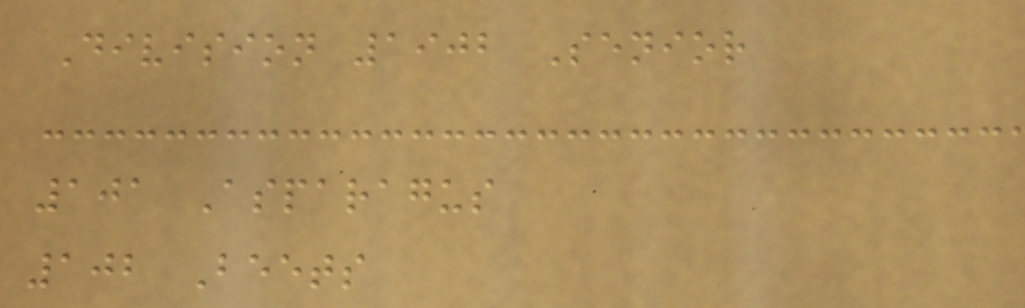Division 1902 Senior
101 Asparagus
102 Beets
